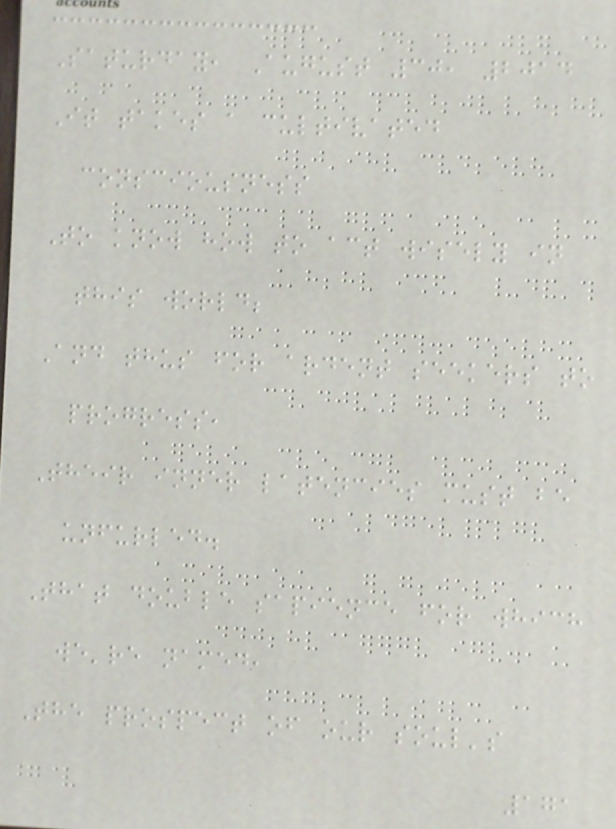Saturday, August 30, 2014
It takes a cultivated
consciousness
To know how to act wisely in
this world;
And thus for ardent seekers to
progress,
Their inner latencies must be
unfurled.
That double sapience for which
we're named,
The prospect of our soul's
171
